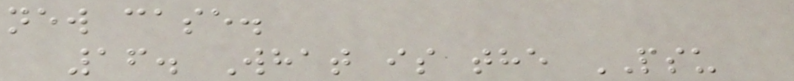new case.
16. What is the PSU
